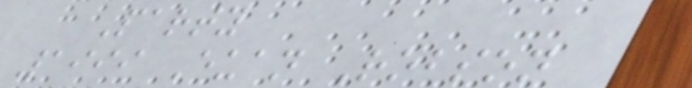Party
1999 Euan Robson
